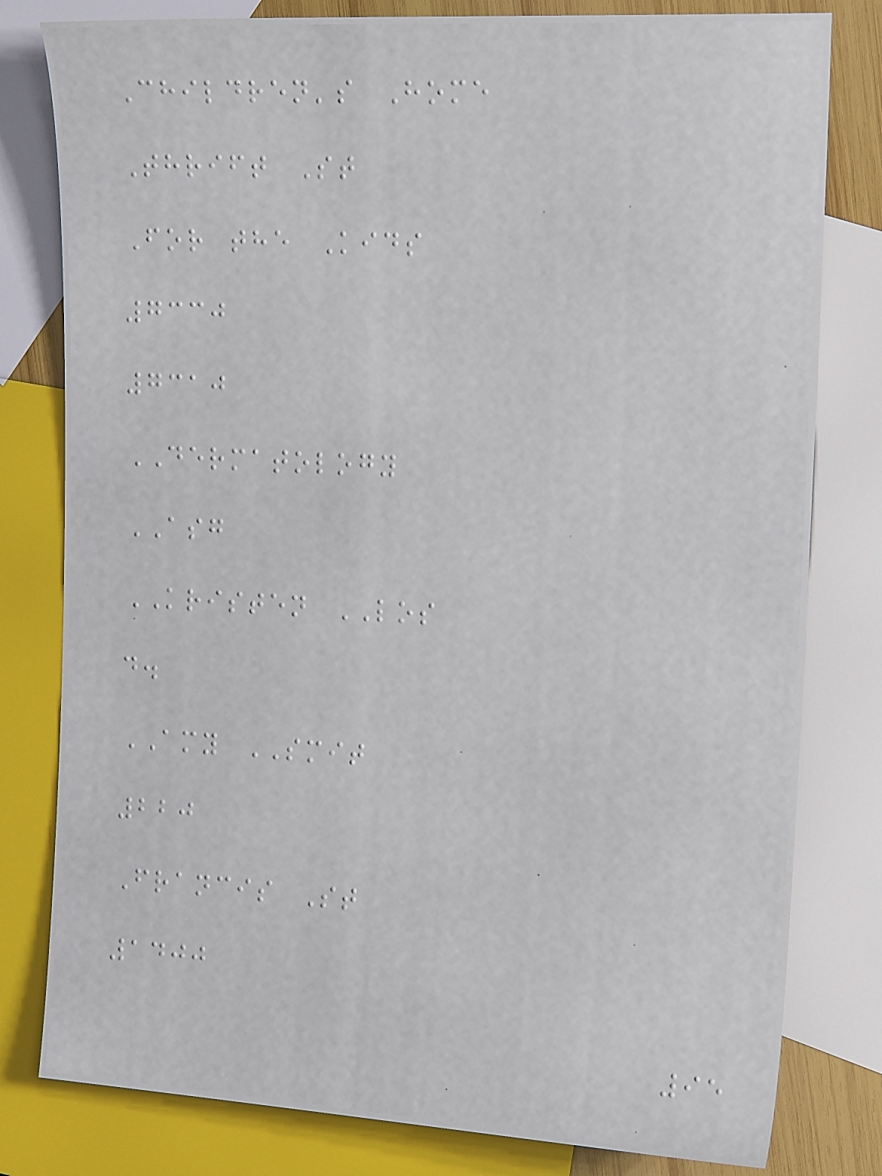Children's Home
Thrift St
For the Kids
7330
7310
DERMATOLOGY
ASG
KRISTEN LOS
d.
AMY SMIT
220
Francis St
1400
95
